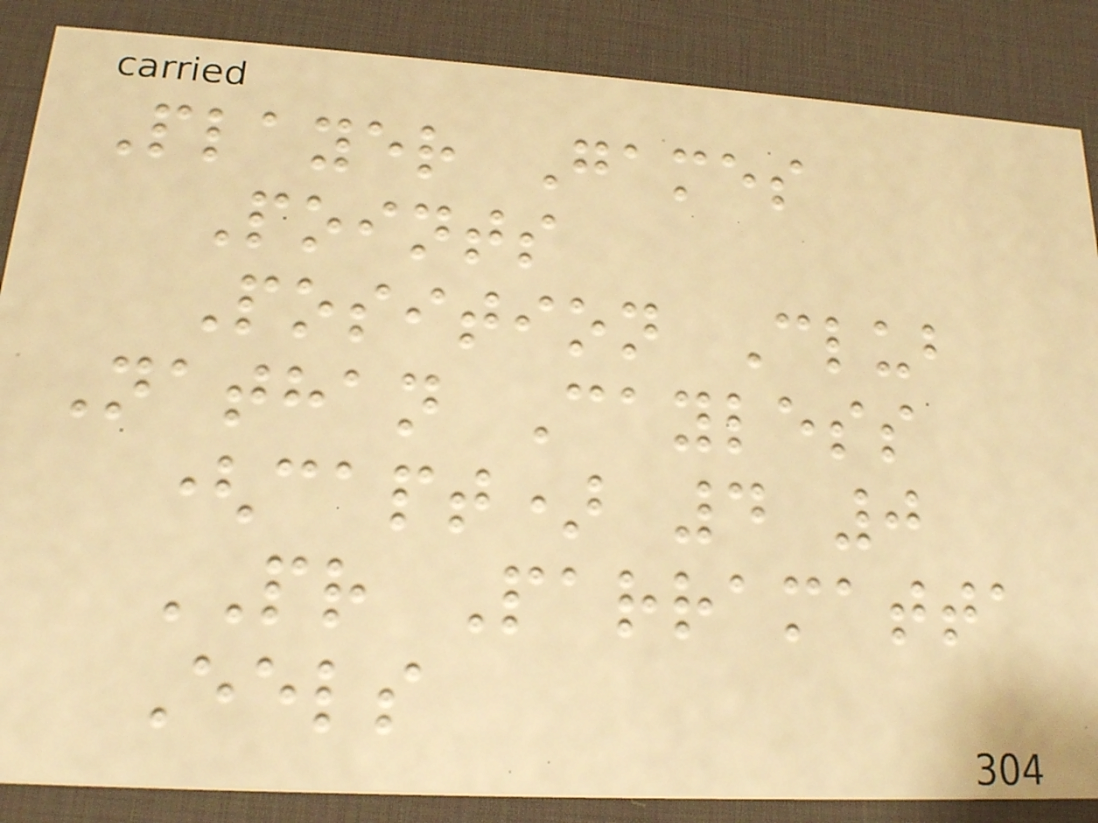Player Games
Points
Position Club
Nathan Cayless
(capt) 4 0
PR Parramatta
Eels
